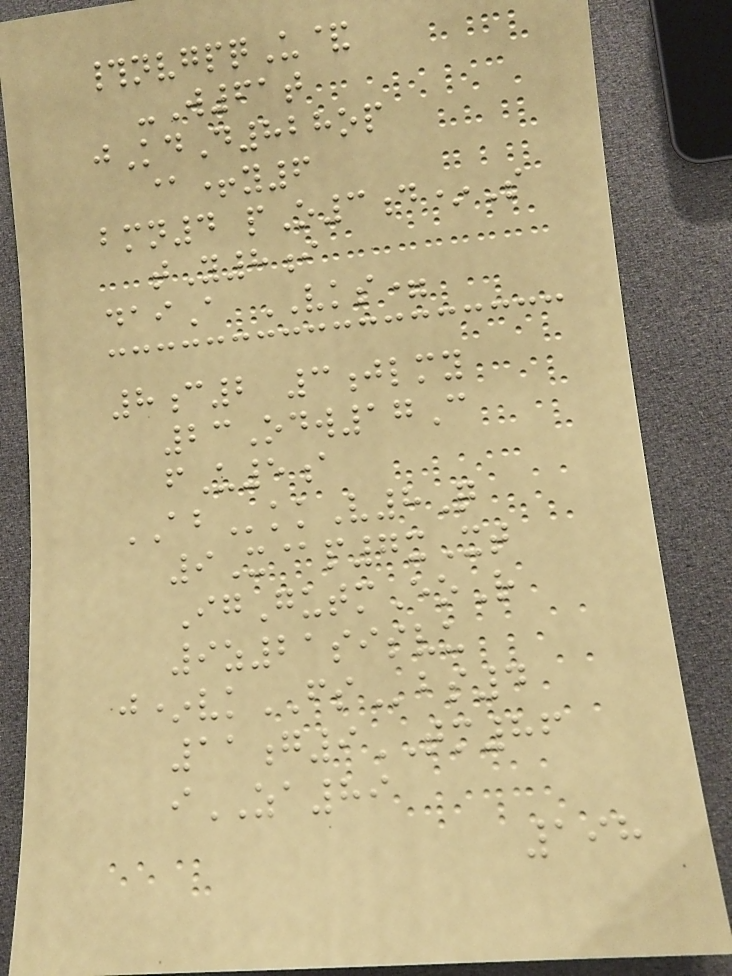#nvgpqU&
-W61t
jKdD828op
@+y6
bmn4 pO3d*S
tY8i
daiA VKS=
8c2 3jlmy
23Odw17C
fU5a
ABkkV8Q
9X@p7xXt
IgGutmEoR
9z21sisvu
j*vkFSbs4
11g9TM86
iZA89
198
